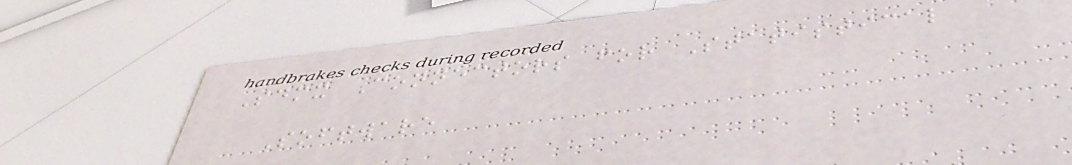Sdmx Connectors for Statistical
Software
